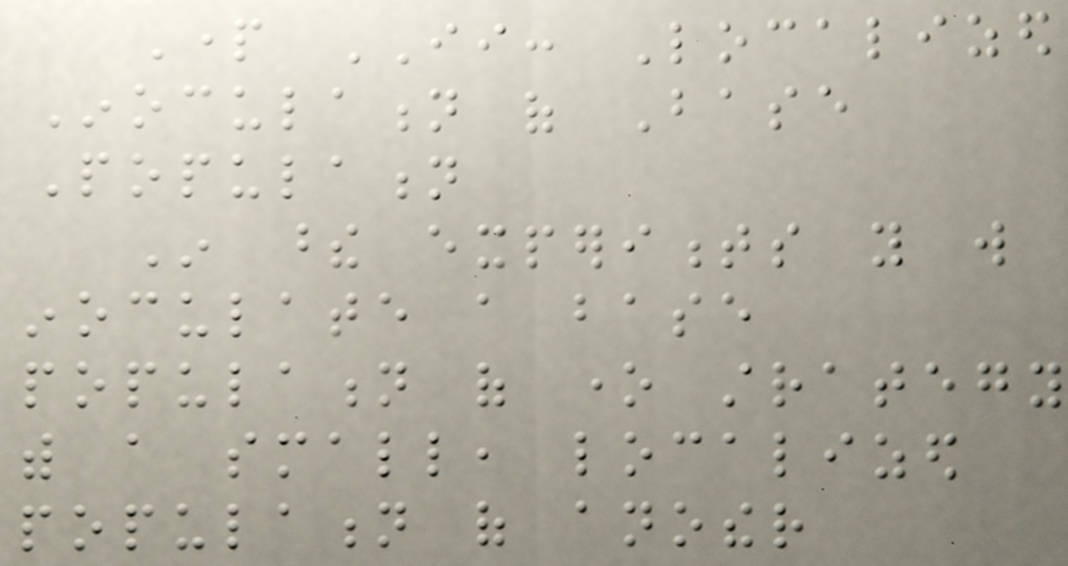Part II: Localized
Inoculation of Base
Population
In these experiments you will
inoculate a base
population of one strategy
with a small, localized
population of another
